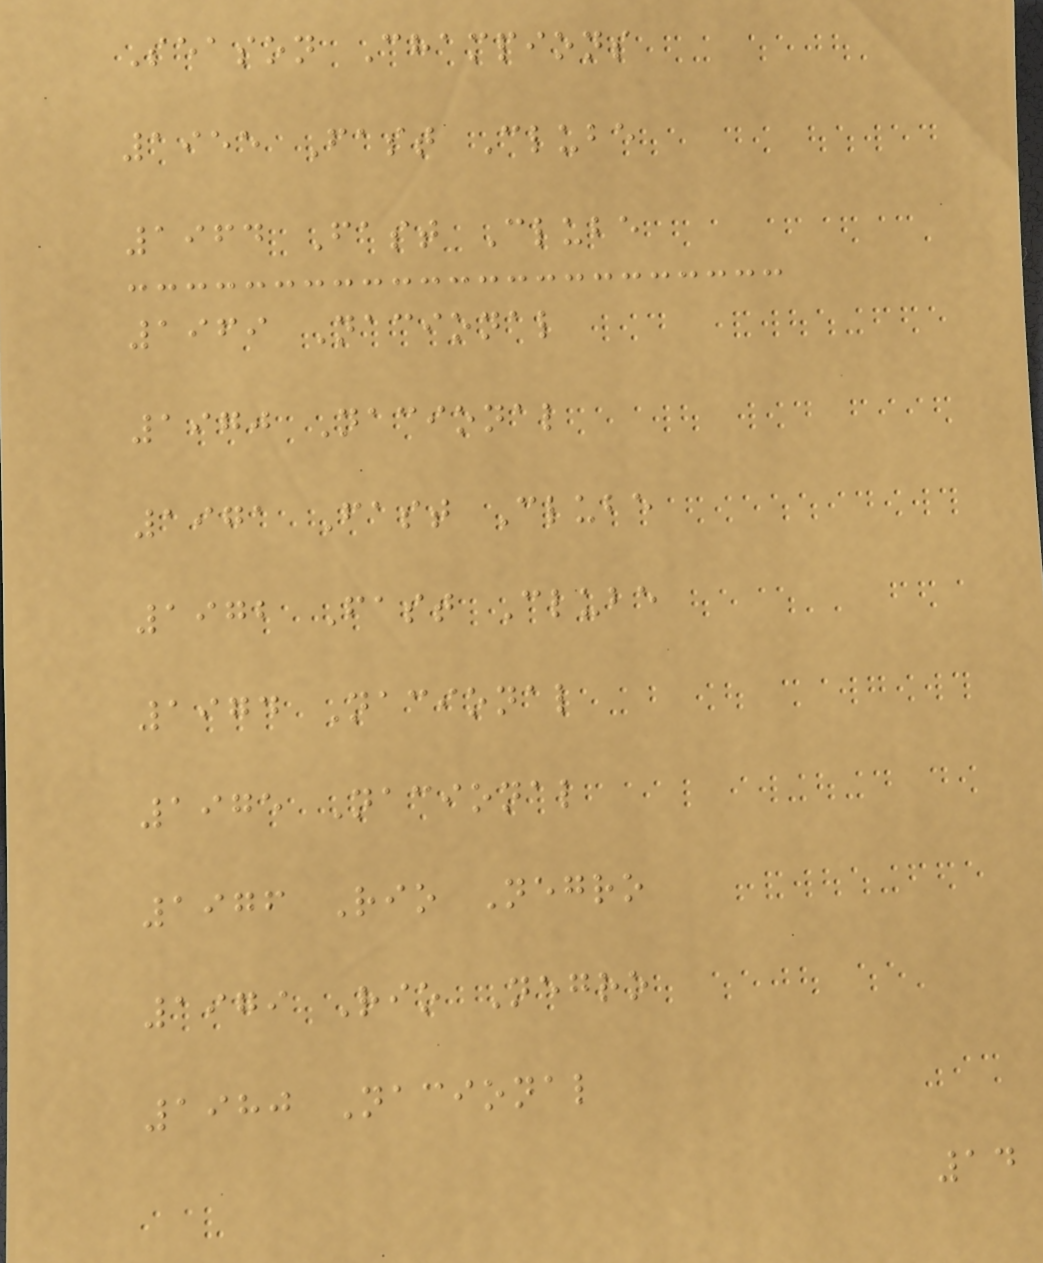Season Champions
1955 Fast Clube
1964 Fast Clube
1969 Nacional
1970 Nacional
1971 Fast Clube
1972 Fast Clube
1974 Nacional
1975 Nacional
1976 Rio Negro
1979 Rio Negro
1980 Nacional
14
